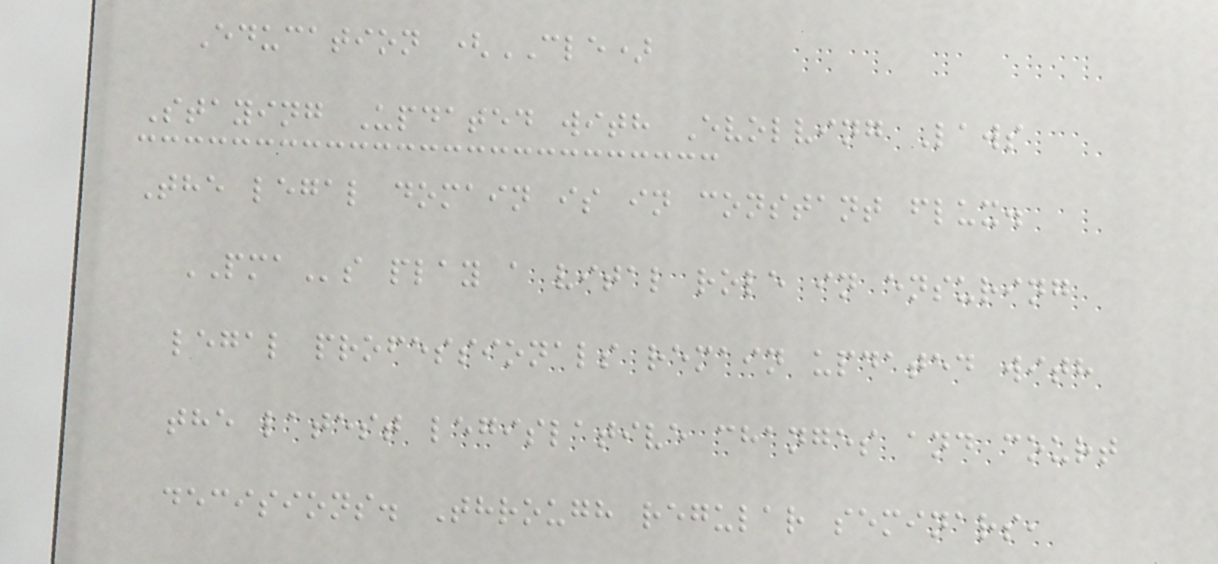Education (CLE)
Staying Updated with Evolving Laws
The legal domain is in constant flux.
PMAs play a vital role in ensuring
legal professionals remain updated with
the latest legislative changes and court
decisions. Through regular seminars,
